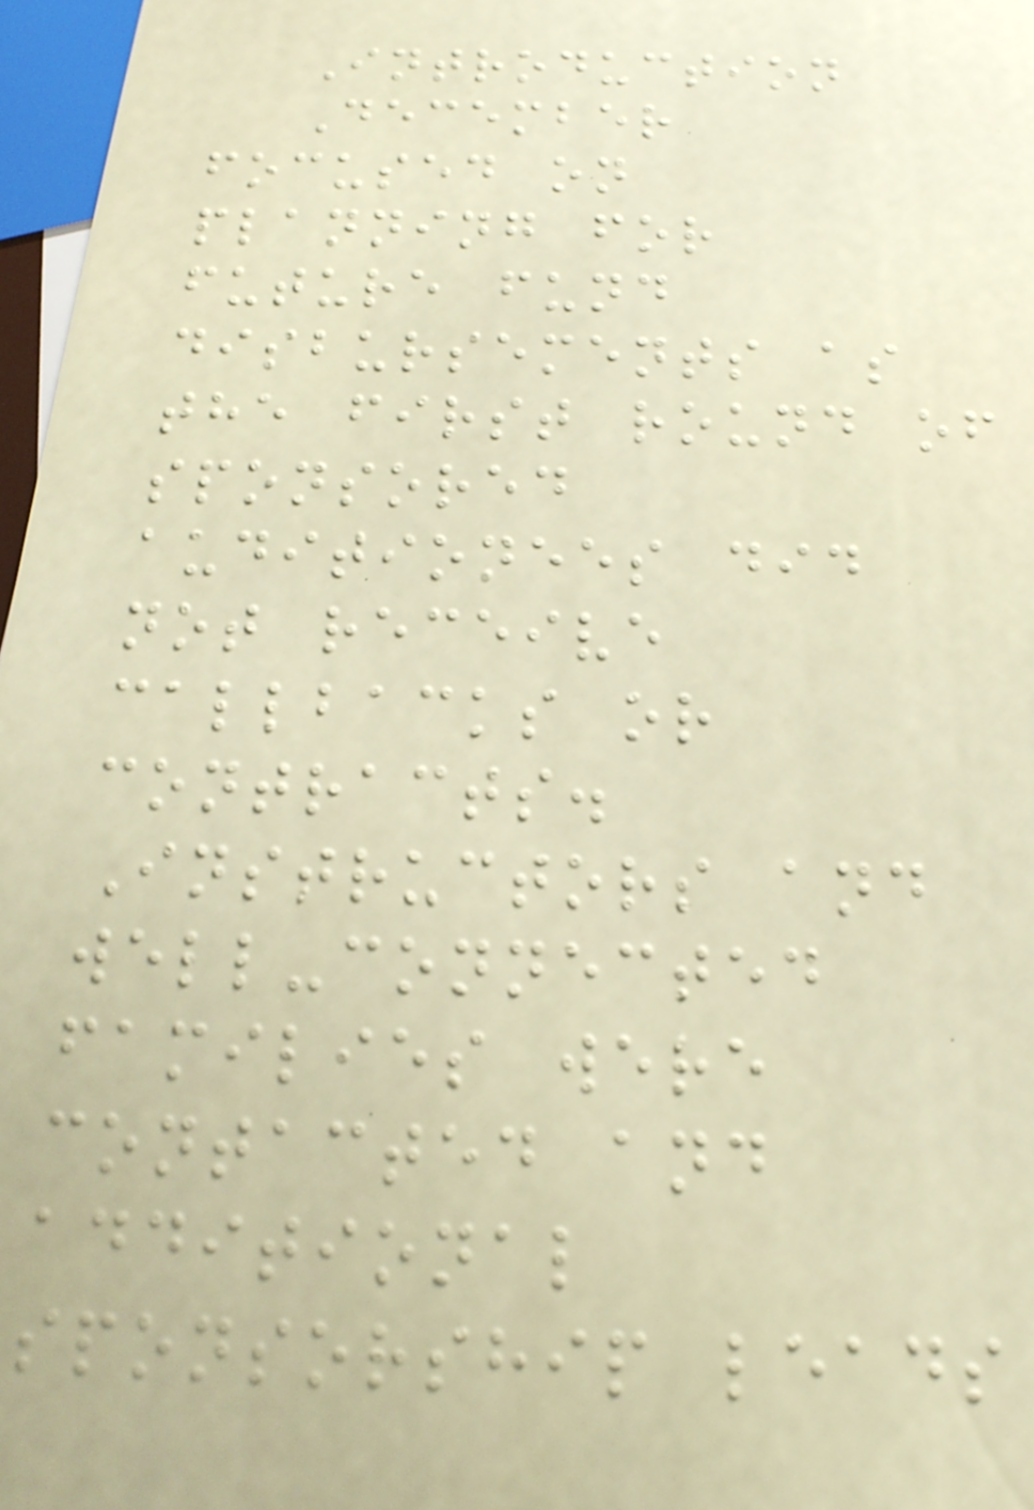Introduction
December
focused on
planning for
future fund
disbursements as
the first round of
sponsored
auditionees did
not receive
callbacks or
contracts.
Instructors and
well-connected
families were
contacted and
additional
sponsorship leads
